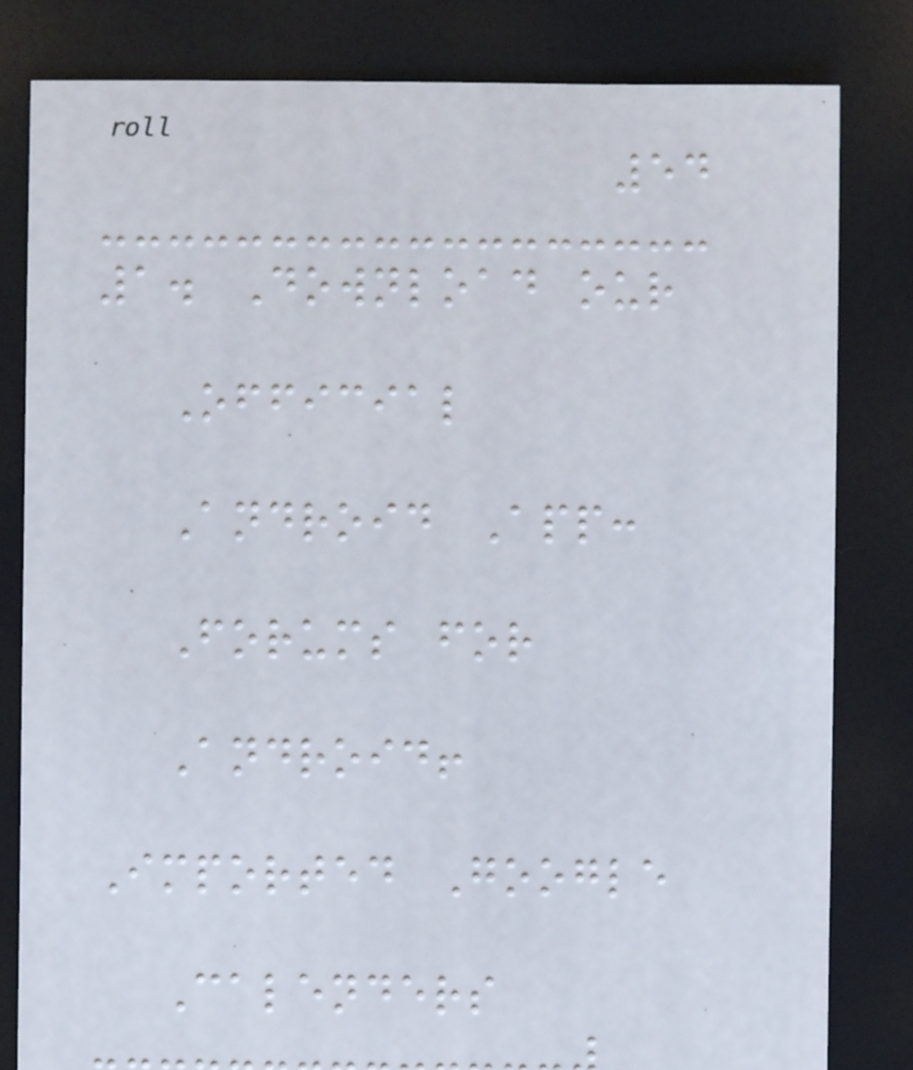54
1. Download our
Official
Android App:
Forums for
Android!
Imported Google
Calenders
